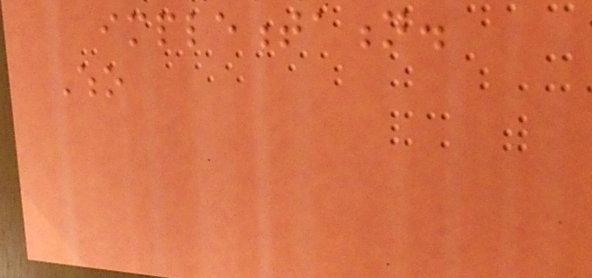implementation.
Who
